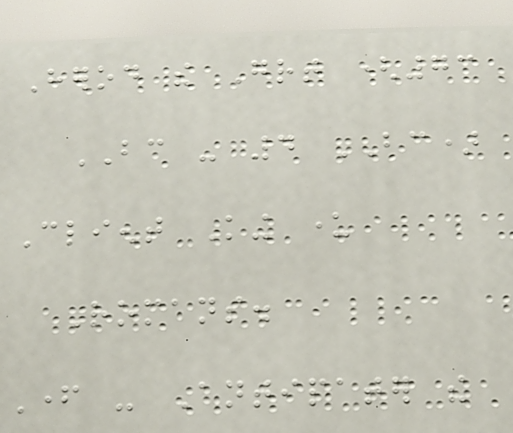Herod the Great (73
BC - 4 BC)
Client King under
Romans.
Father - Antipater the
